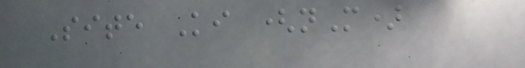Site Ki (nM)
